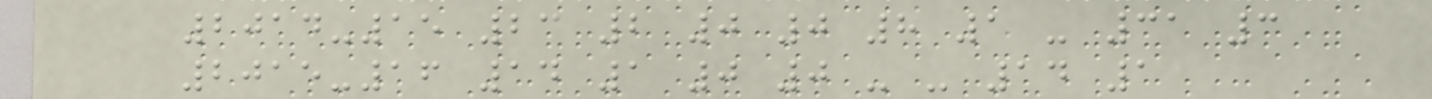2014-15 23 2 0 0 8 1 - 31 3
2015-16 14 1 0 0 - - 14 1
